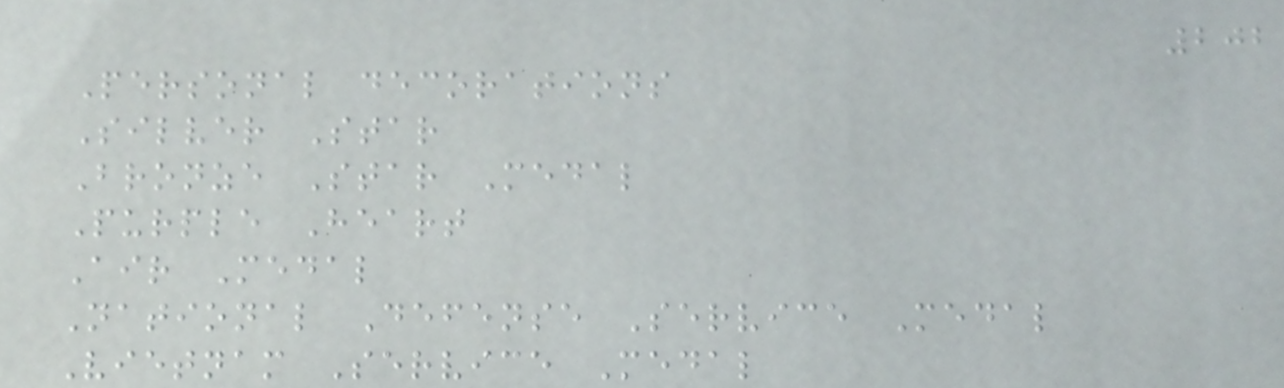202
Personal decorations
Silver Star
Bronze Star Medal
Purple Heart
Air Medal
National Defense Service Medal
Vietnam Service Medal
